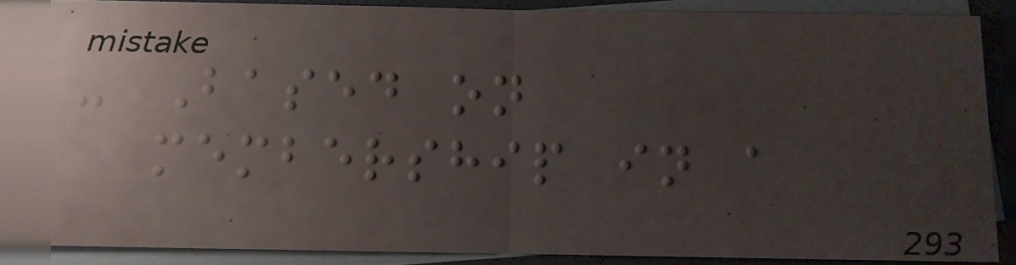- Based on
membership in a
